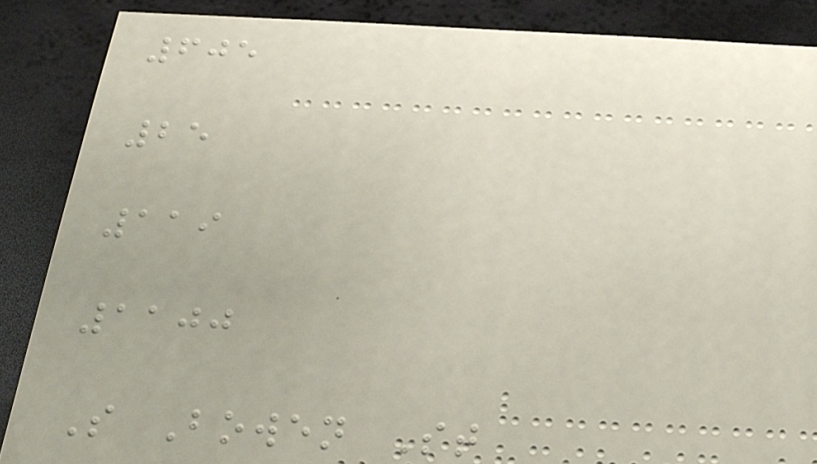605
25
119
1100
S Bowen St
